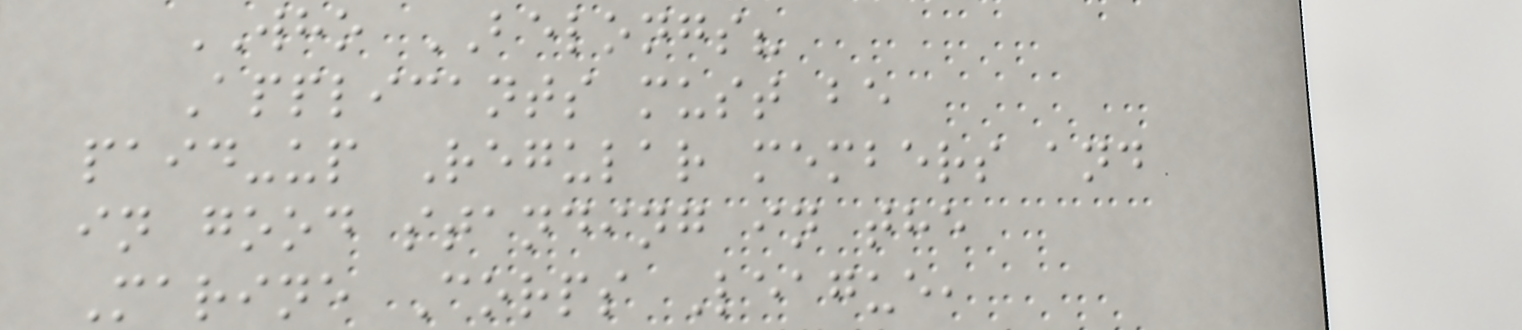WHO BELONGS?
Applicants must be
paid-up Regular members and
in good standing in the
Marine Corps League,
